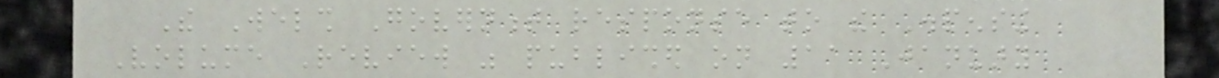The Welsh Government response to the Dispensing
Volume Review was published on 11 January
